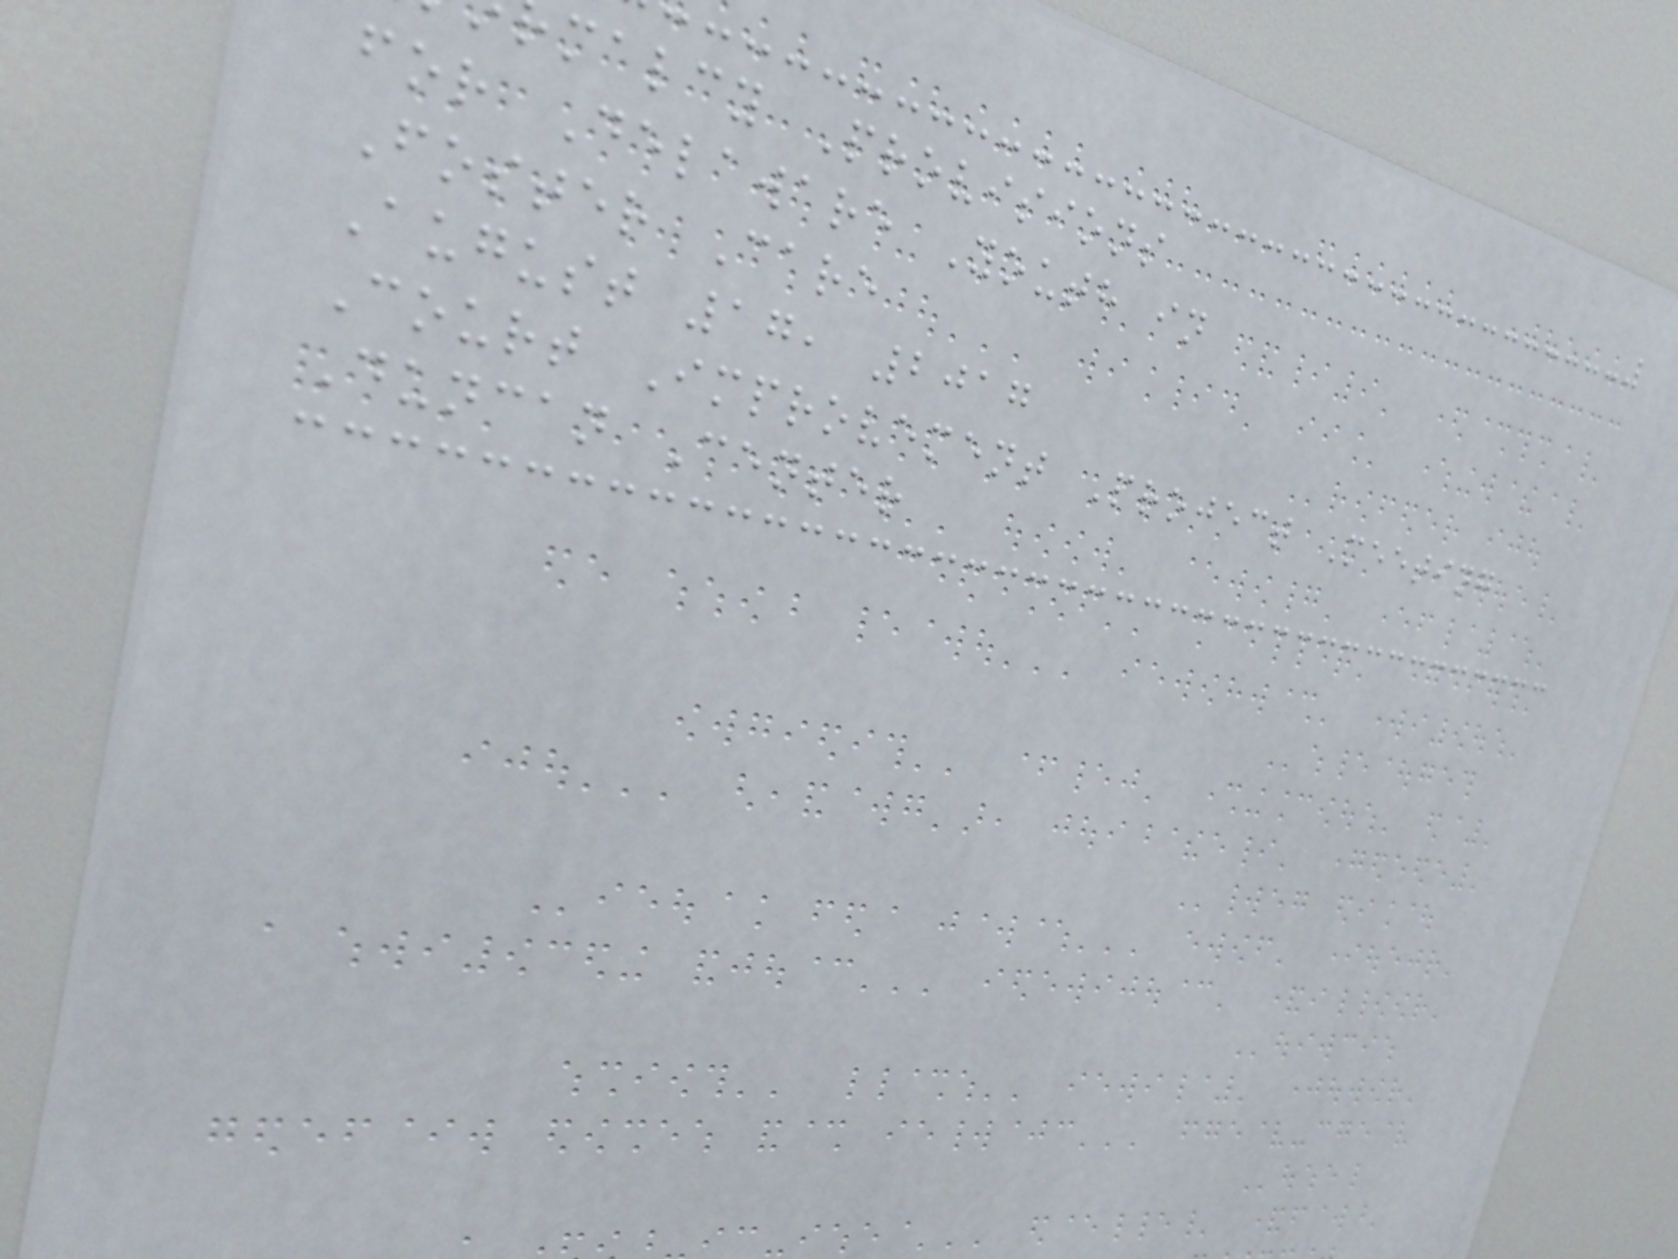malcy Provisions
for Delaware Youth in
Foster Care
August 17, 2017
Court Improvement Project Meeting
Duncan Center
